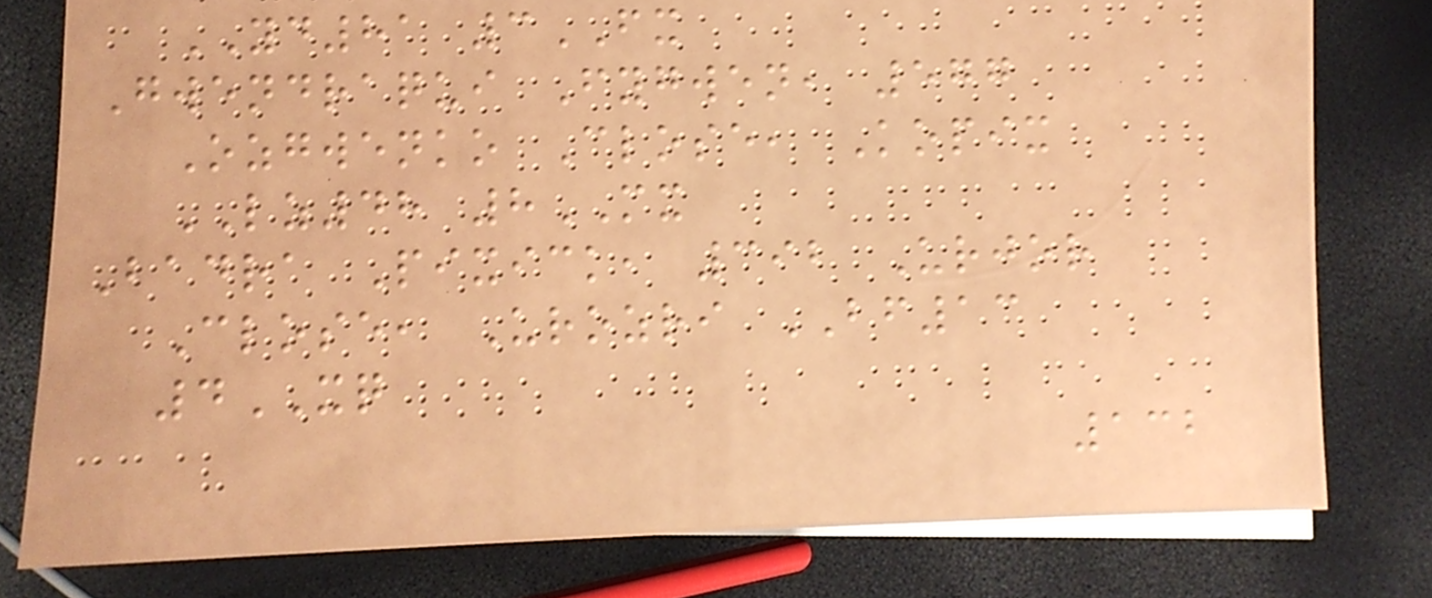YD81 3FX
Gwendraqui Fygwen, 577
Ozgwenko Close, Kopix
LZ48 8MX
Badra Pixick, 392 Urjor
Close, Urozri BF13
4XQ
132
